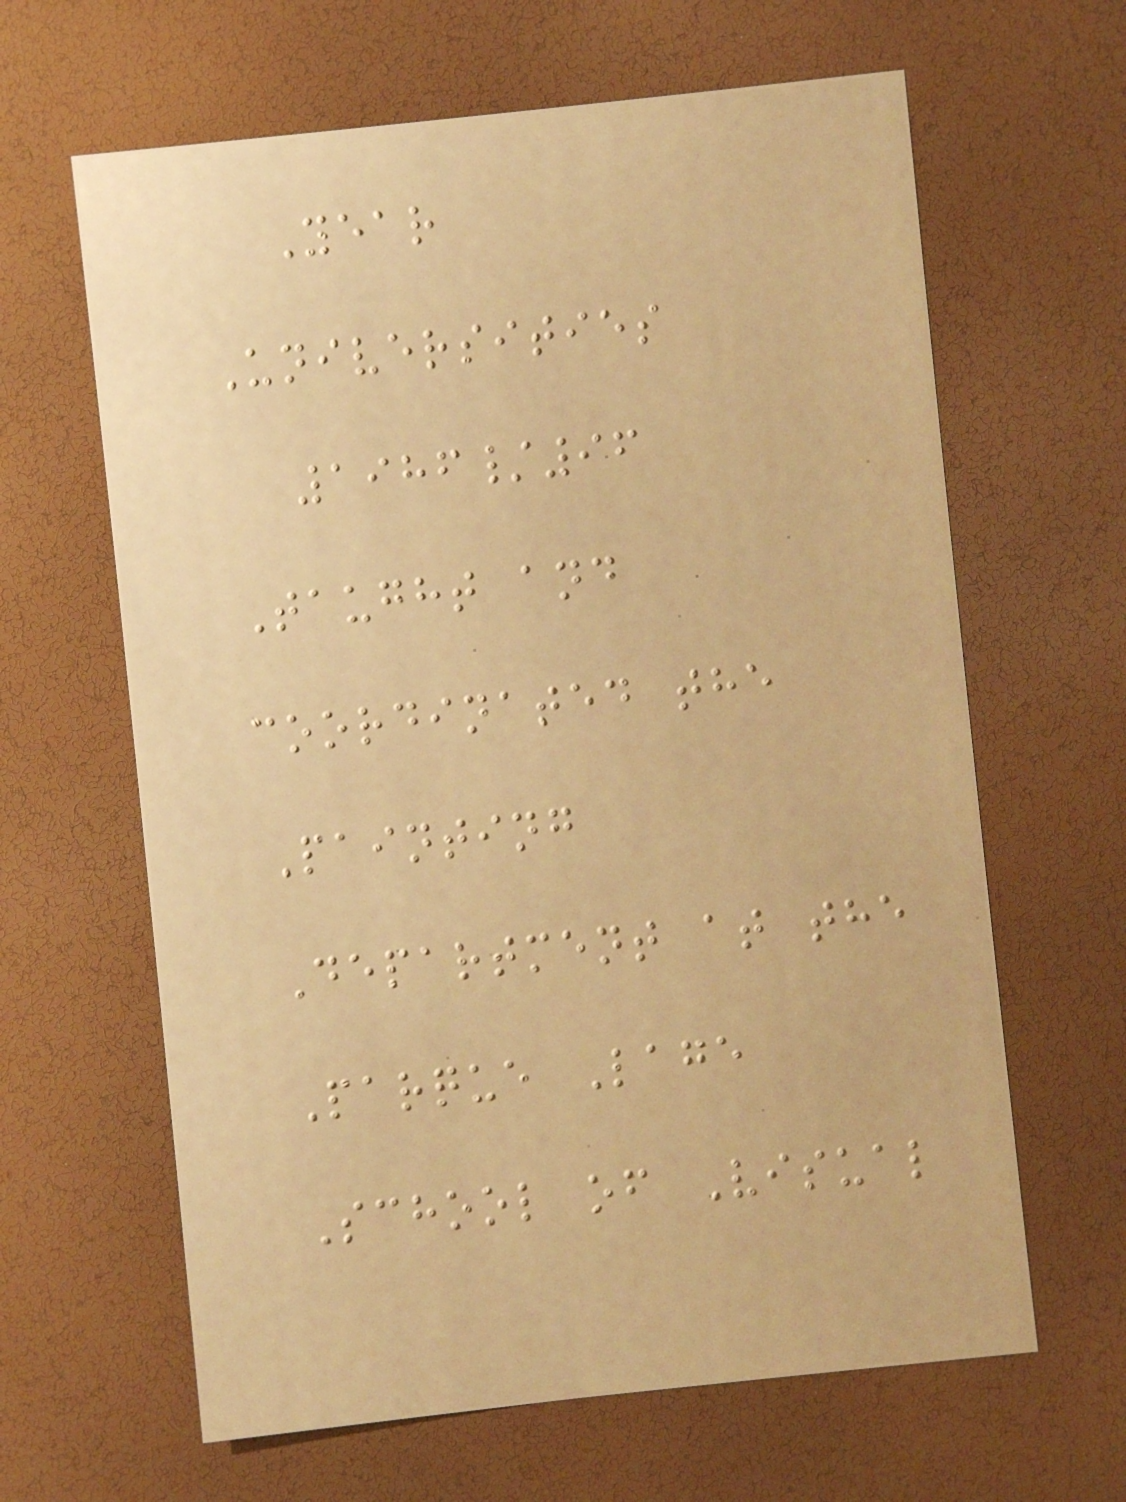Year
Universities
1986/96
Taught and
coordinated the
Painting
Department at the
Parque Lage
School of Visual
